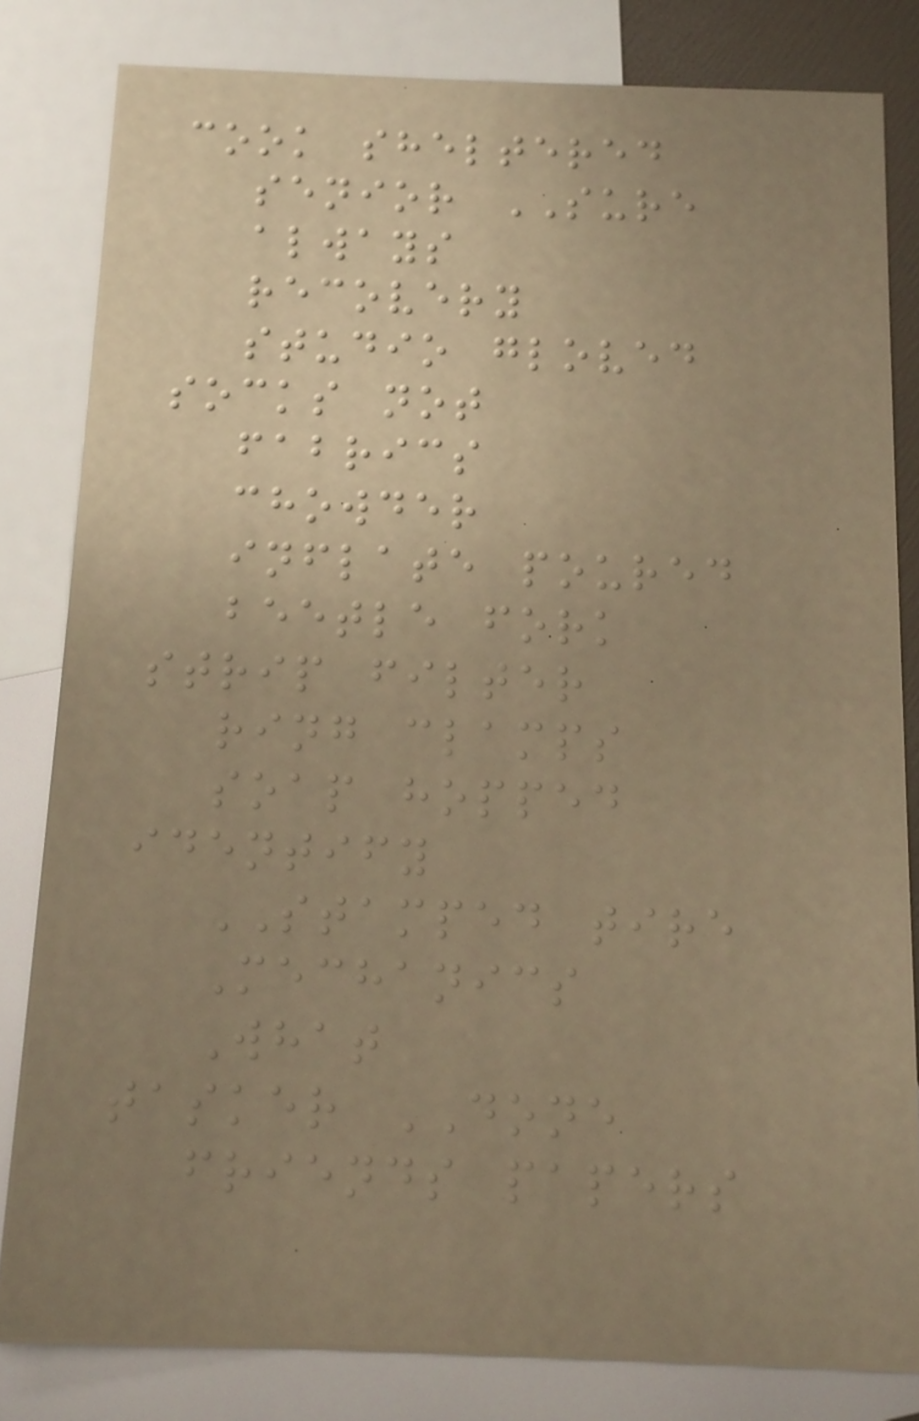cook sheltered
senior SURE
always
recovery
studio gloved
socks not
fabrics
chowder
inflate poured
beetle fork
strip filter
ring clamps
soap hopped
identify
STAMPED tire
Mechanics
What
tasker DONE
friends papers
